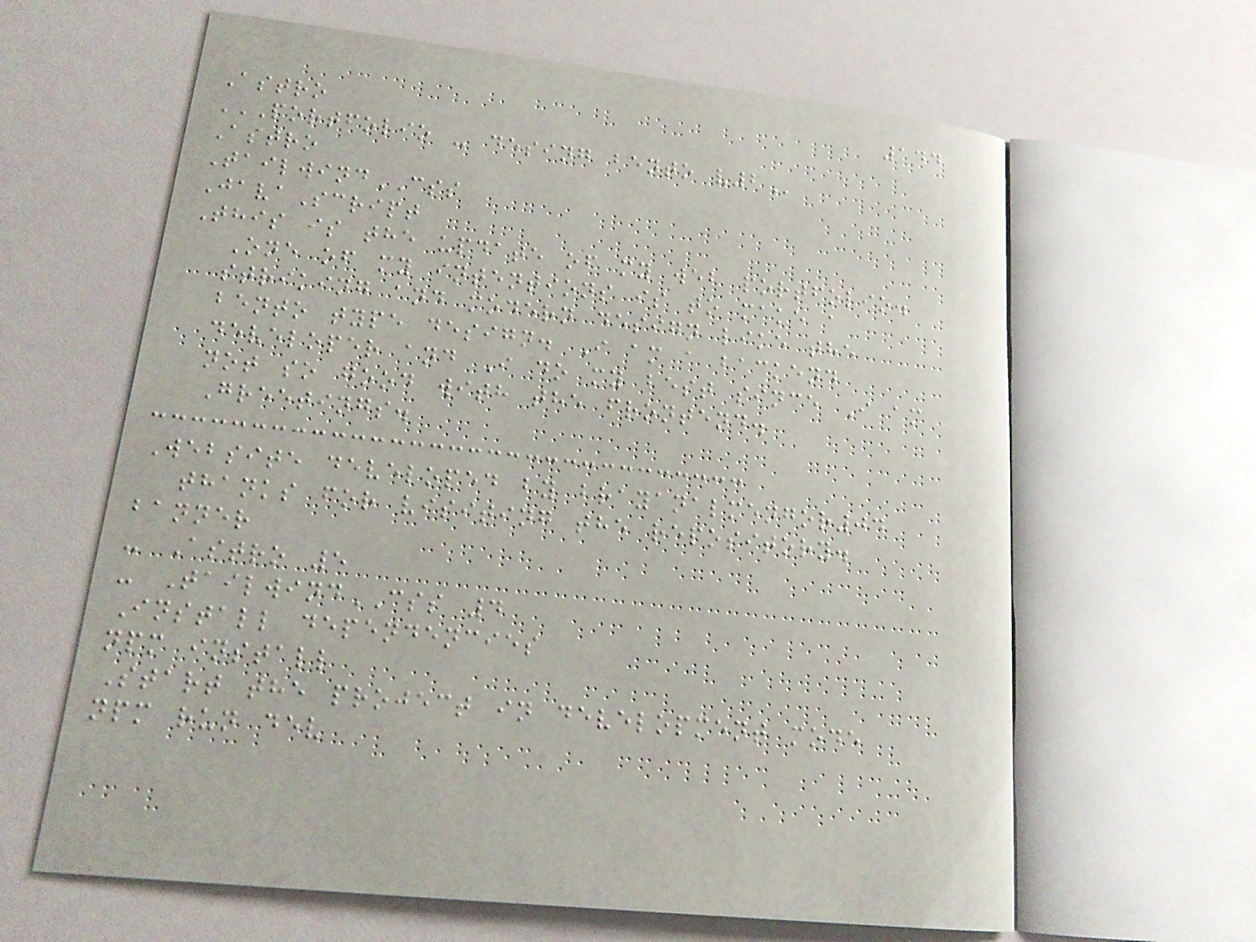144
Astro
PORTFOLIO - DESING BENTO V2
Astro
TailwindCSS
JavaScript
This is the update of my web portfolio.
One of my intentions is to make a
striking and modern design like the
bento type design. I am a backend
developer and I do my best since I am
not so good with the frontend.
Greetings.
Website developed by brayanalmengor04
thanks for visiting the repository.
banner
- Astro 5
- TailwindCSS 4
Install dependencies
npm install
Start the project in development mode
npm run dev
